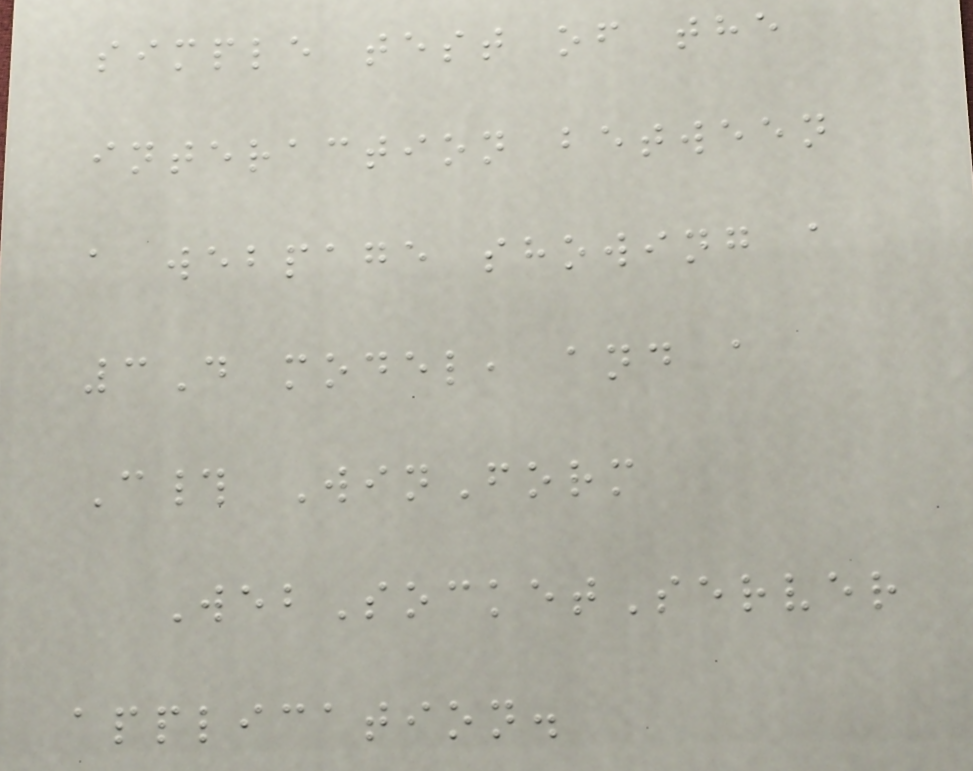simple test of the
interaction between
a webpage showing a
3D model, and a
C# WinForm
WebSocketServer
application.
